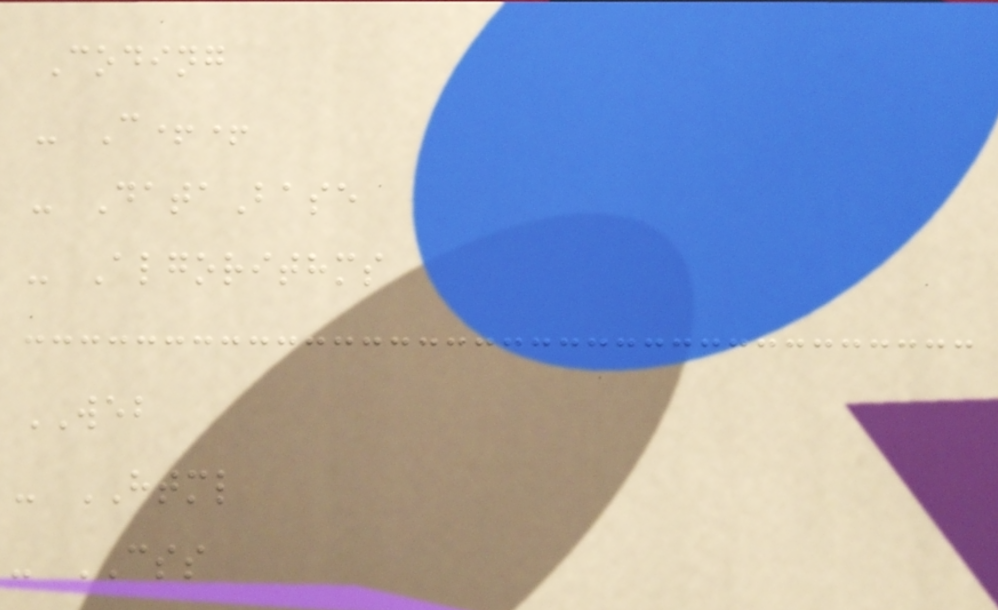Coding
- C++
- DataBase
- Algorithms
WEB
- HTML
- CSS
